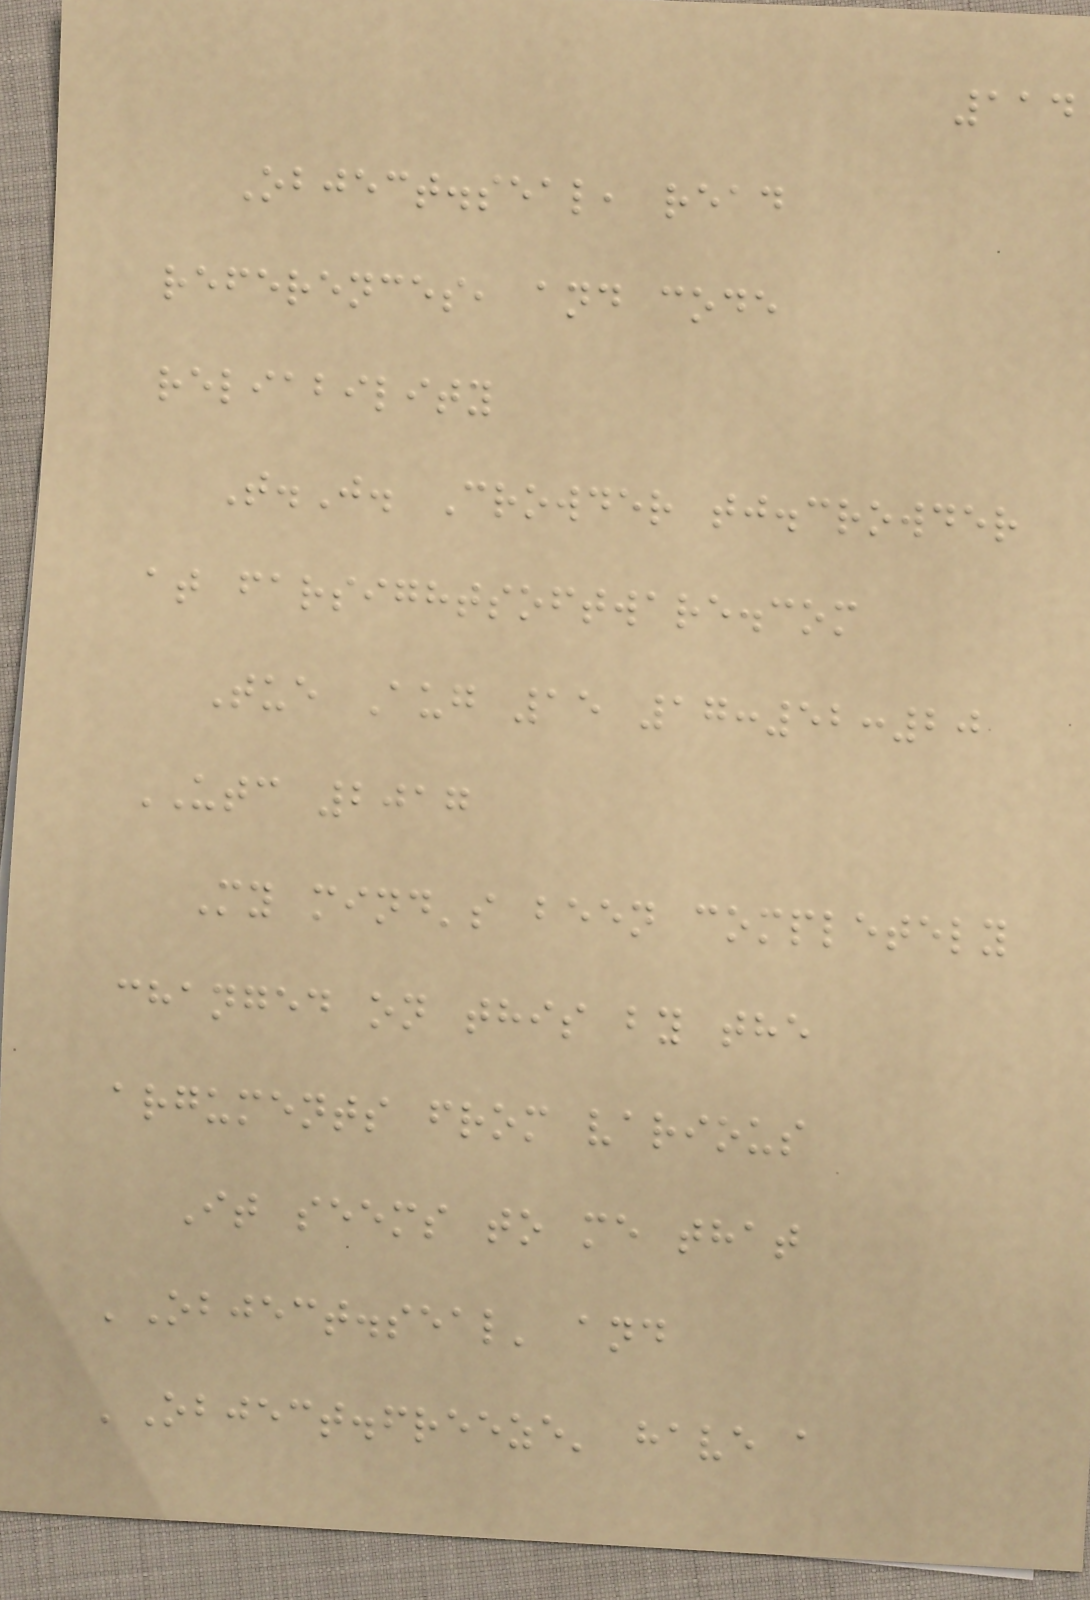114
Object.seal, read
references, and code
reliability
T.J. Crowder tj.crowder
at farsightsoftware.com
Tue Aug 15 17:52:20
UTC 2017
My mind's been completely
changed on this by the
arguments from various
It seems to me that
'Object.seal' and
'Object.freeze' have a
